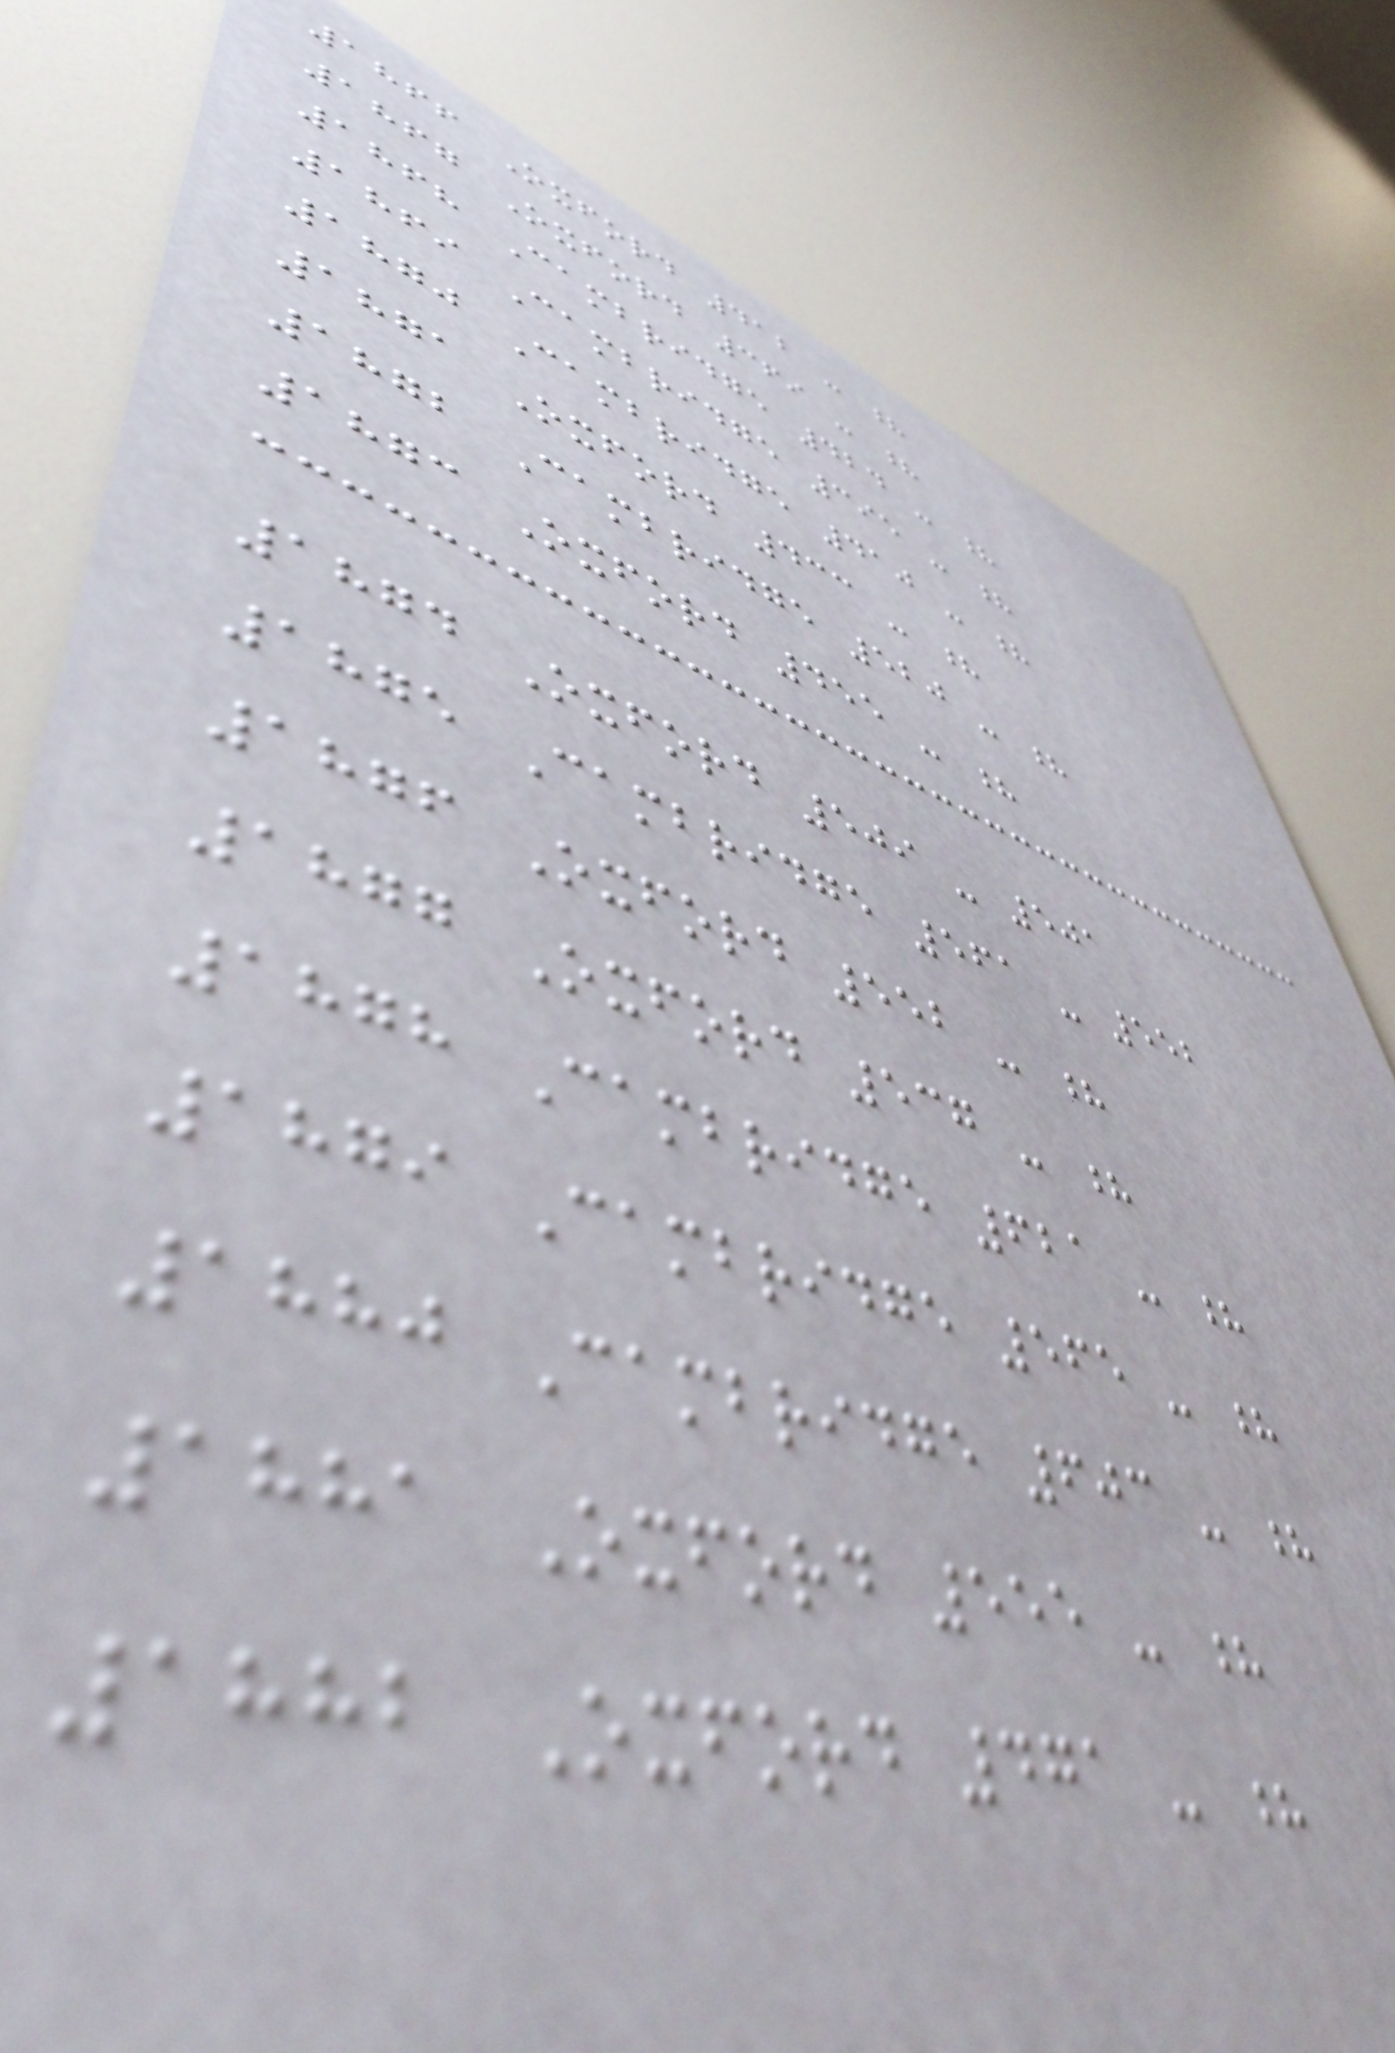1866 Oxford 412 - ?
1867 Oxford 369 - ?
1868 Cambridge 424 - ?
1869 Cambridge 395 - ?
1870 Cambridge 410 - ?
1871 Oxford 433 - ?
1872 Cambridge 520 - ?
1873 Oxford 455 - ?
1874 Oxford 509 - 501
1875 Cambridge 561 - 552
1876 Oxford 552 - ?
1877 Oxford 537 - ?
1878 Cambridge 621 - ?
1879 Cambridge 565 - ?
1880 Cambridge 603 - ?
1881 Oxford 555 - ?
1882 Oxford 471 - ?
